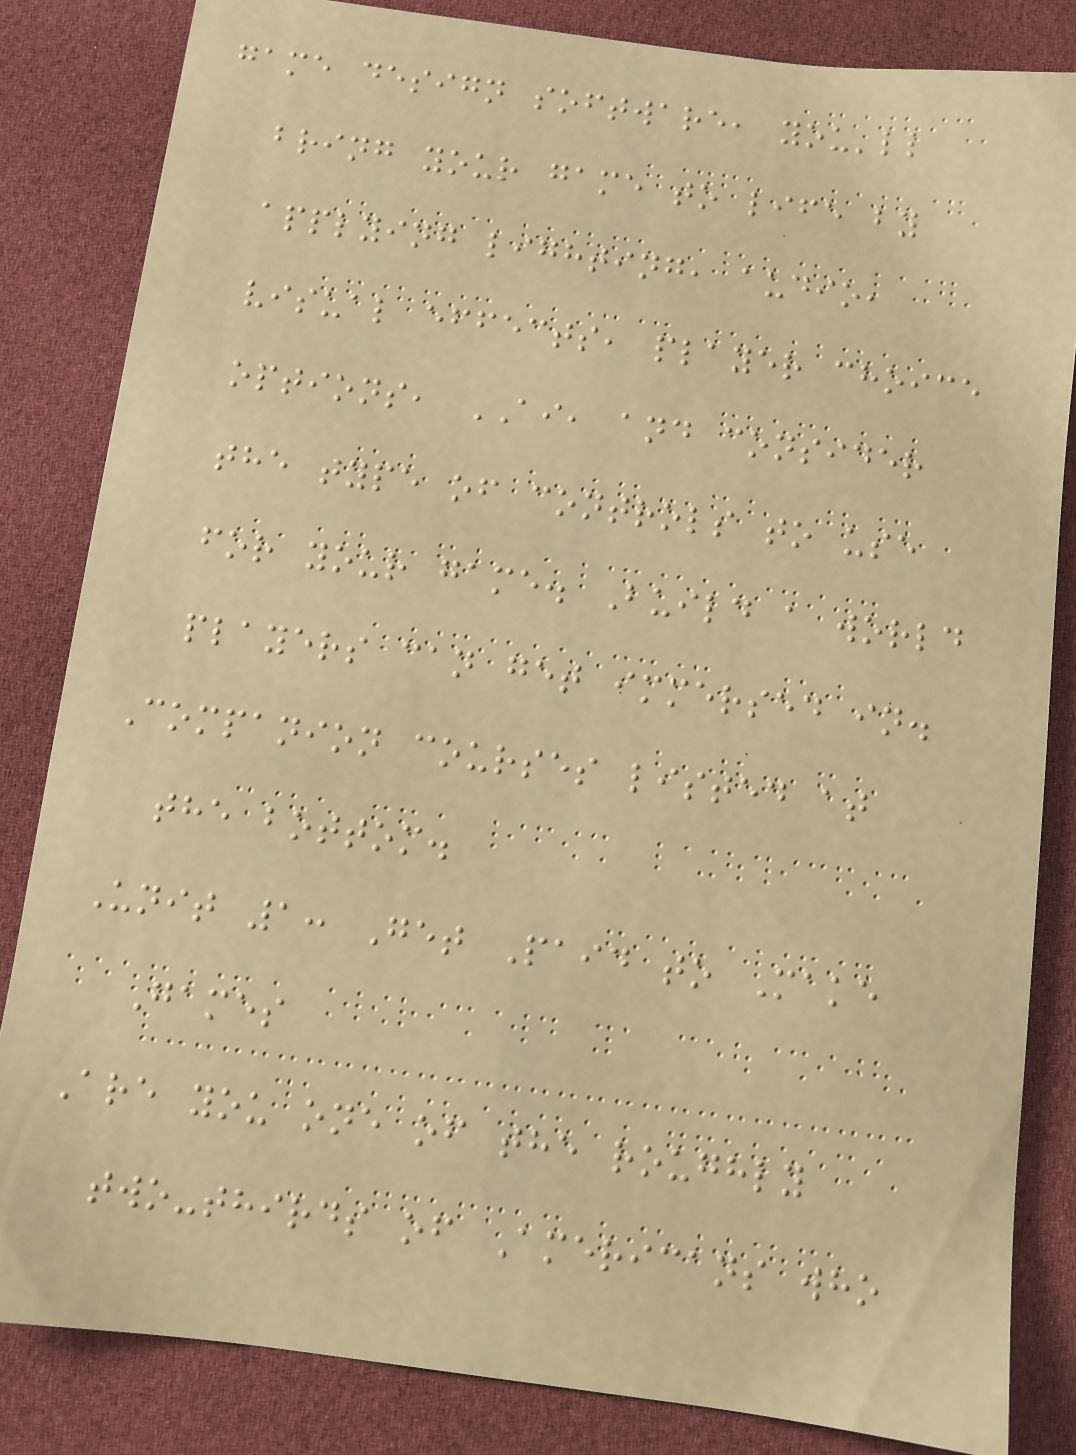game design software, you'll
bring your game to life by
applying lighting, audio,
visual effects, player choice
options, AI, and consider
the type of controls to use
for your game. Build a world
players can get immersed in.
Companion courses listed at
the bottom.
Unit 1: Get Paid to Make
Games
Are you one of the roughly
two-thirds of Americans who
